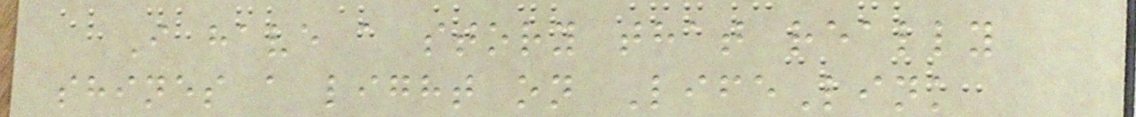I have a story that really
shines a light on LifeLink
